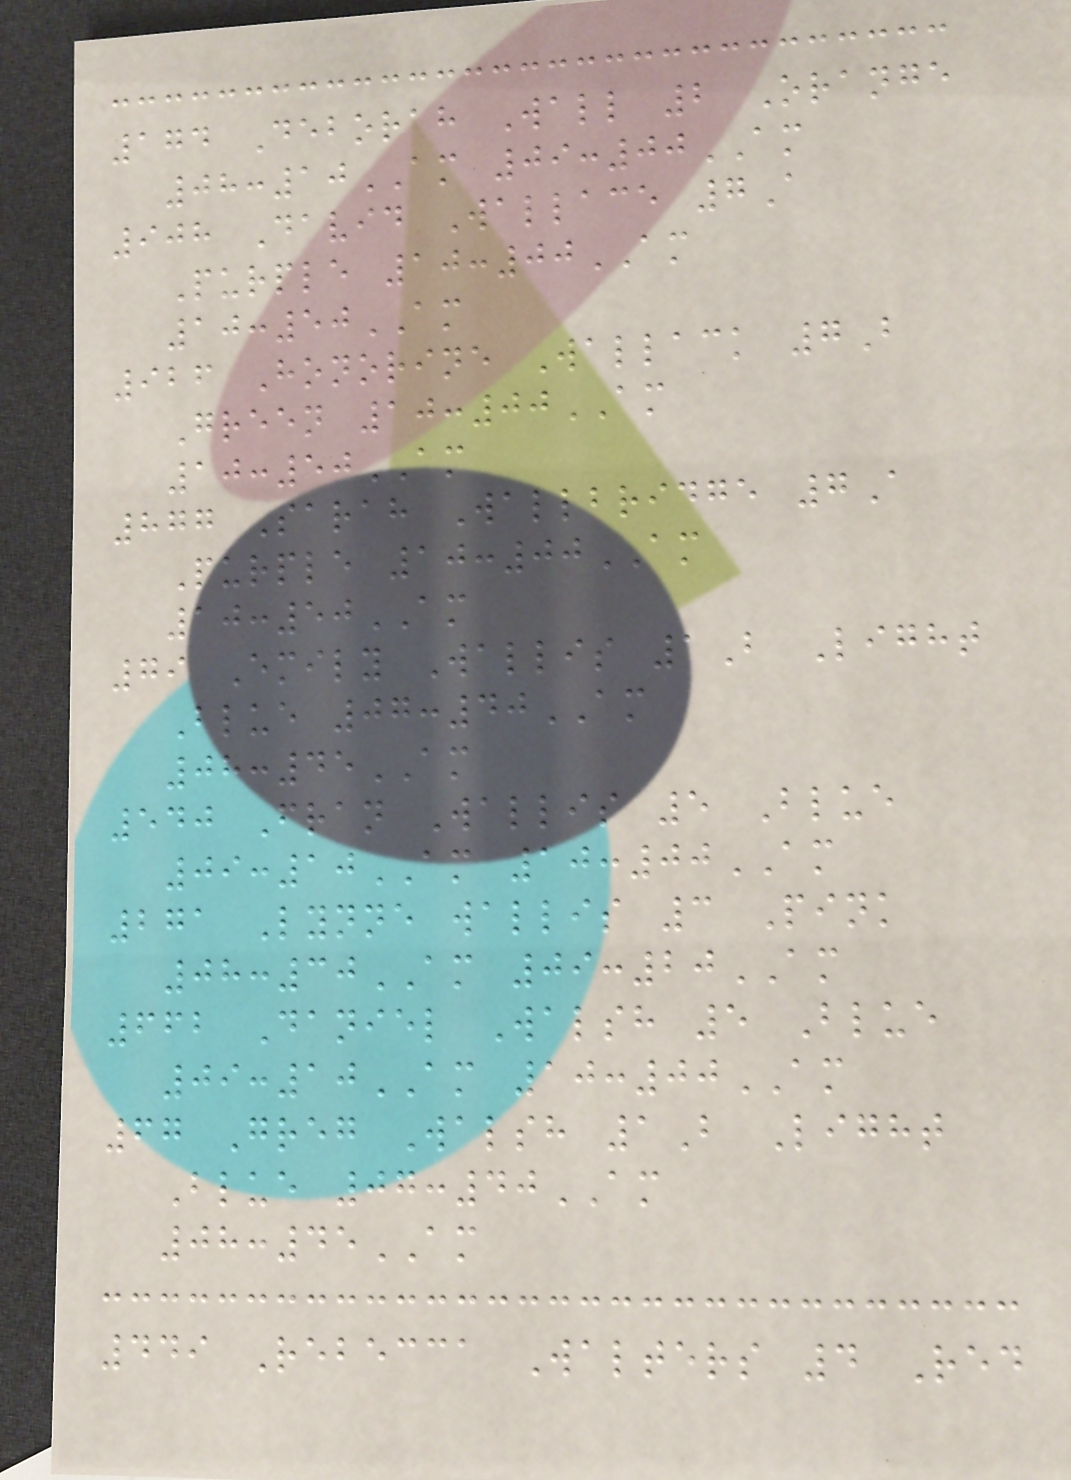174 Deborah Wall 2 Orange
08:10AM 09:00AM
908 David Wallace 7A
Purple 10:00AM
10:50AM
926 Honorine Wallack 7B
Green 10:00AM
10:50AM
877 Sarah Wallbridge 7A
Purple 10:00AM
10:50AM
79 Emily Wallis 1B Light
Blue 07:40AM
08:45AM
540 Fran Wallis 5 Blue
09:10AM 10:00AM
271 Lynne wallis 3 Pink
08:30AM 09:20AM
662 Daniel Walsh 5 Blue
09:10AM 10:00AM
67 Greg Walsh 1B Light
Blue 07:40AM
08:45AM
449 Rebecca Walters 4 Red
